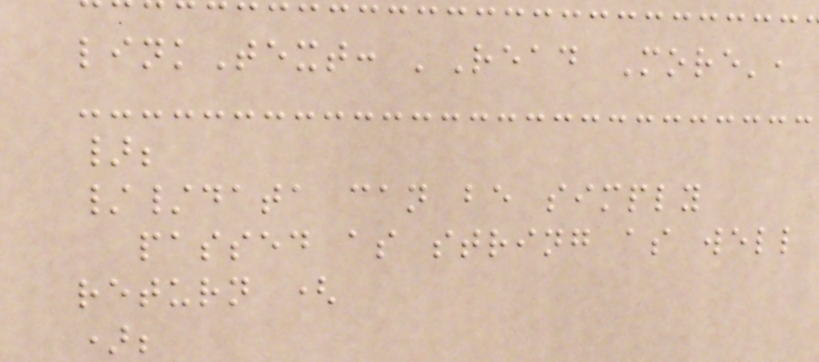linkText: 'Read More',
};
//data can be simply
passed as string as well
return (
);
